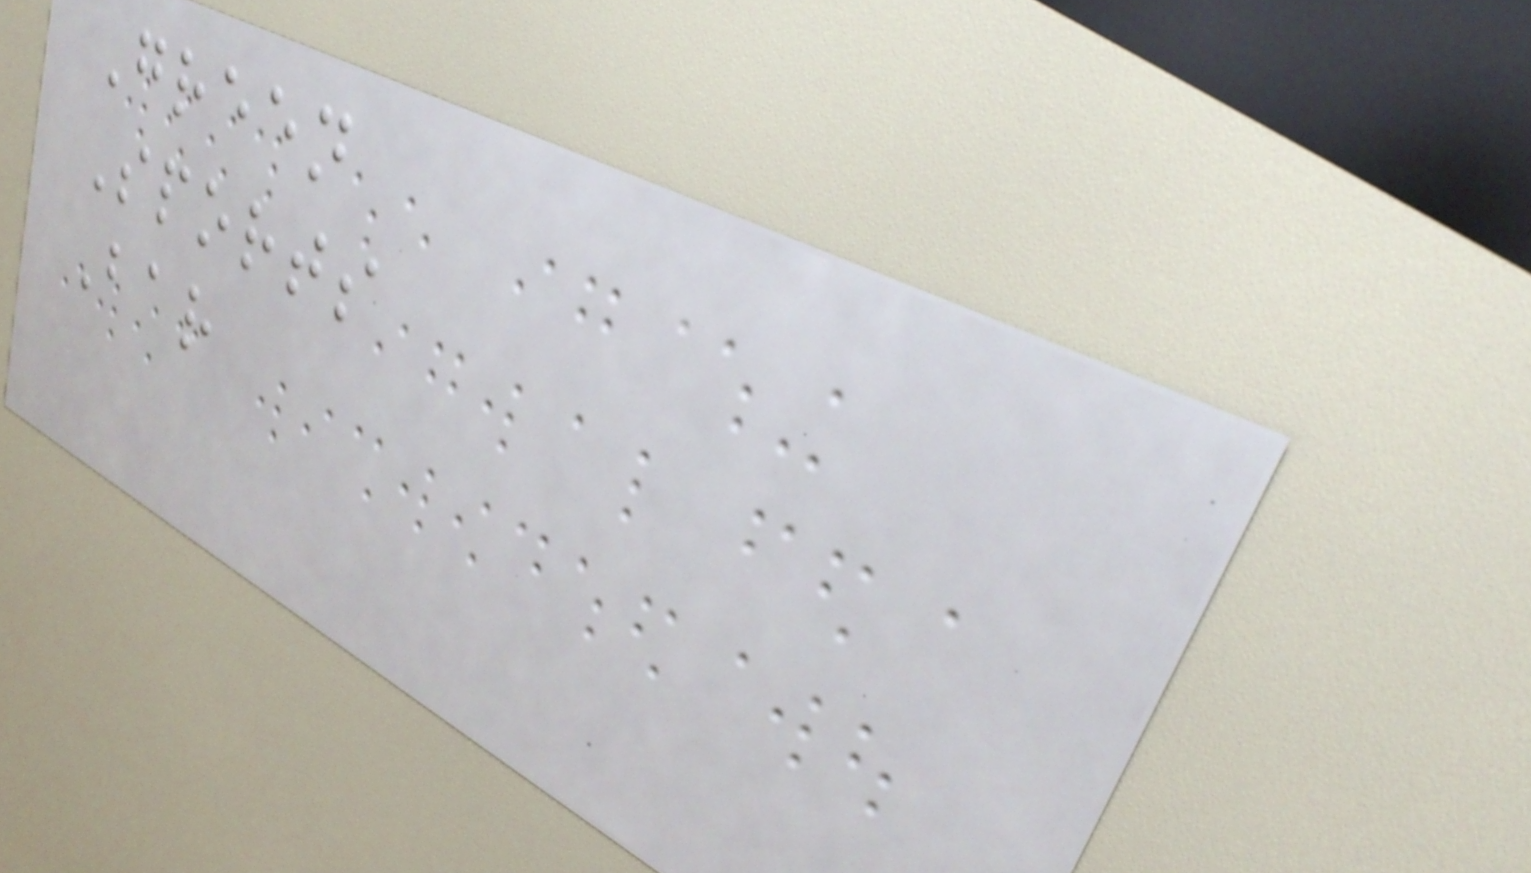Green
Sports
Bar
